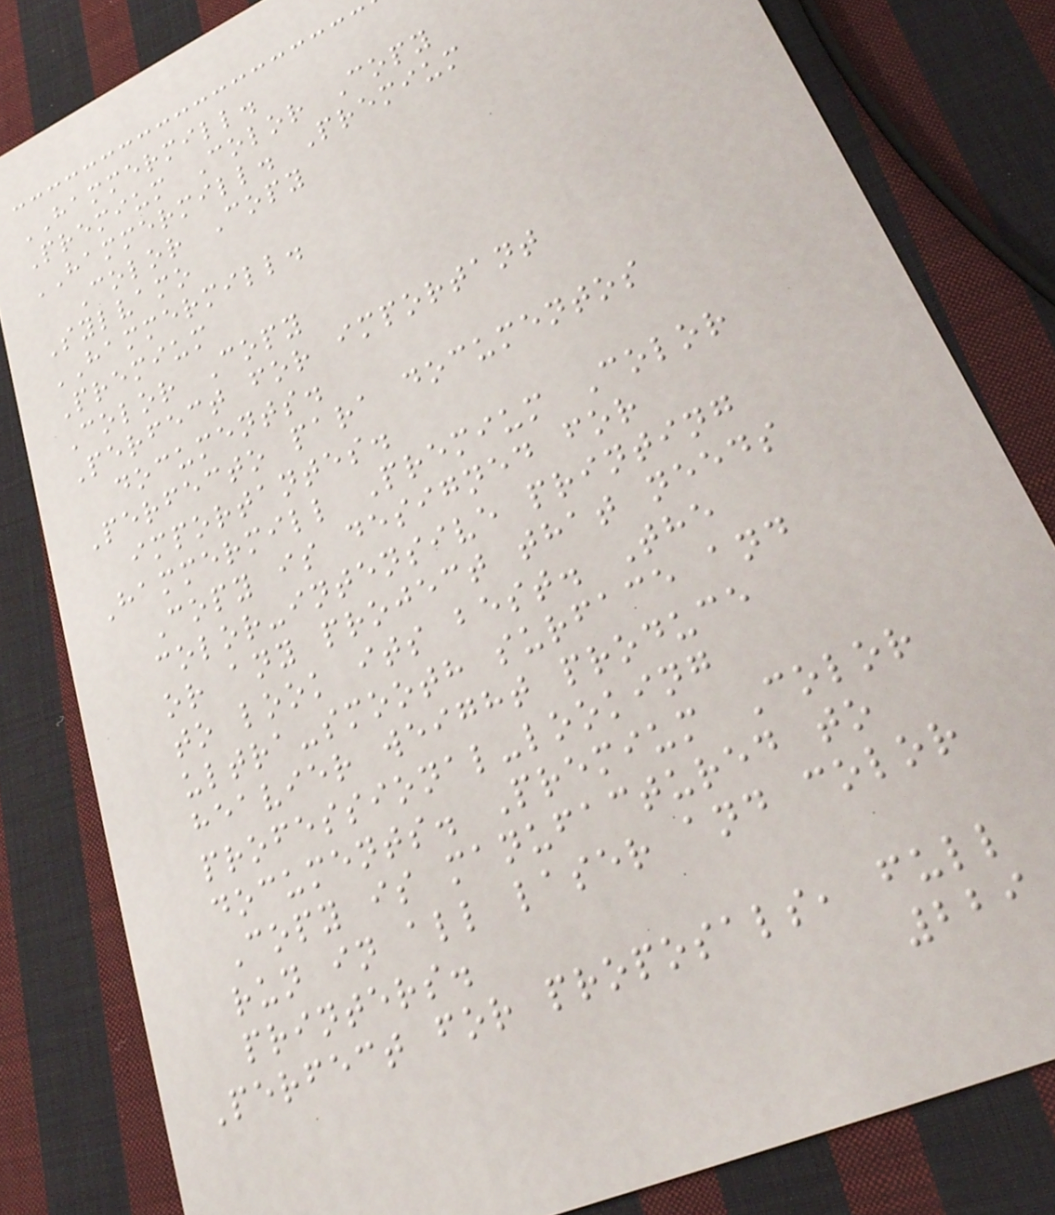HAMMERMILL.
Premium Color Copy
HAMMERMILL. Premium
Color Copy
Sylvamo
HAMMERMILL.
Premium
Color Copy
Perfect for important
documents.
Perfecto para documentos
importantes.
Hammermill Premium Color
Copy is designed for
color-intensive printing
or any project that needs
to look its best. The
ultra-smooth surface and
heavier weight produce
professional-looking
documents. Premium Color
Copy is manufactured to
run in all laser and color
printers.
Perfect for proposals, full
229
